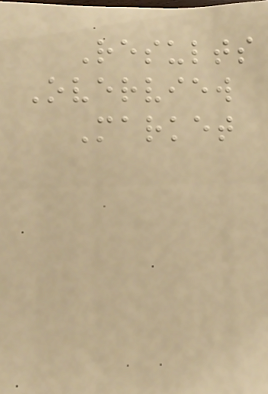Results
Overview
Market
